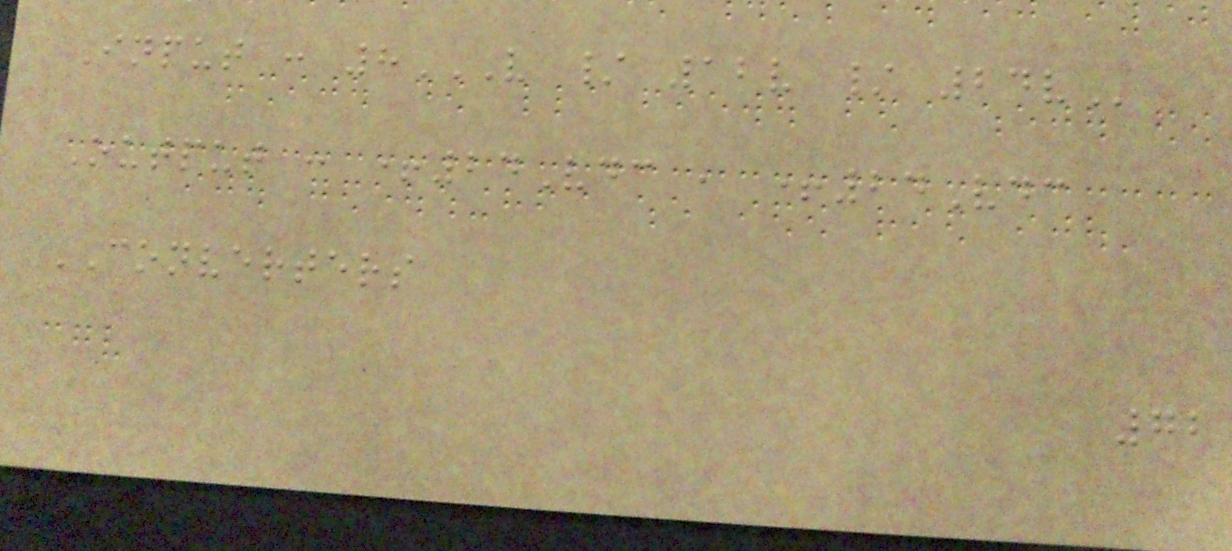Input : 8V / 12V / 24V
Output : +24Vdc , +24Vdc
CONVERTERS
72
